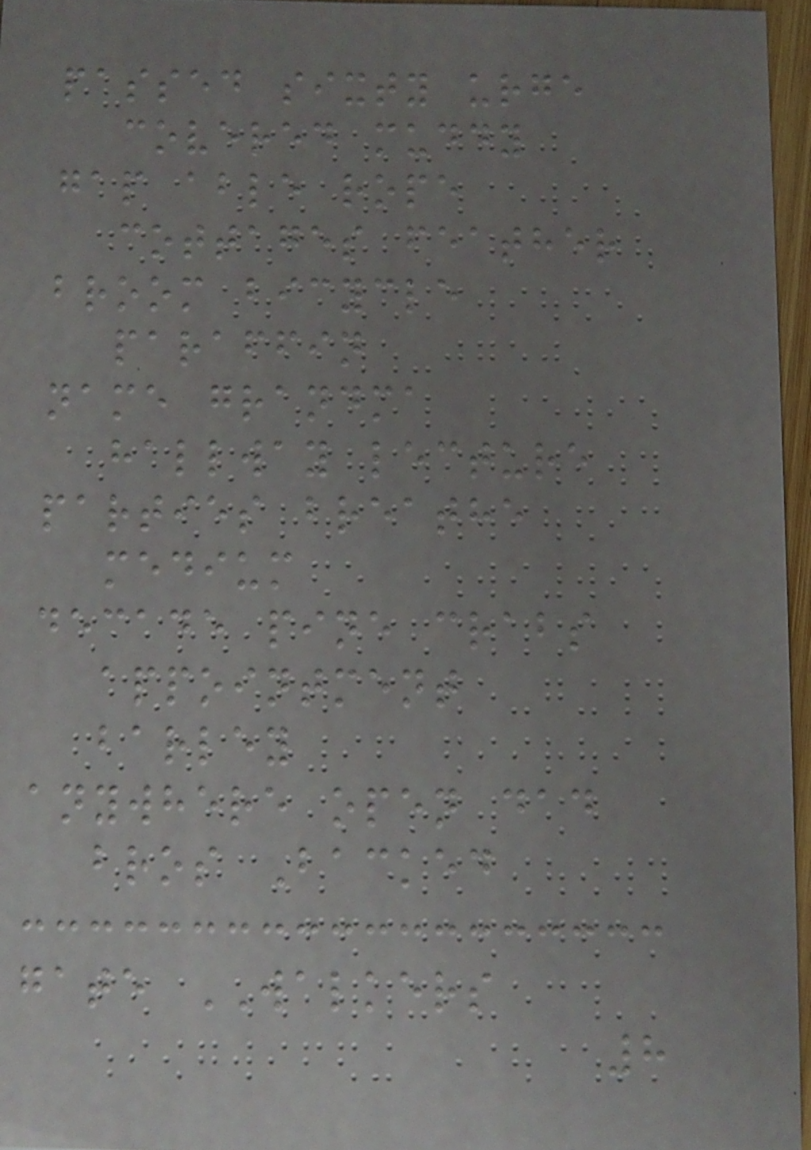passed sixty urge
covered muddy
gap able rope
cottages feather
broom bicycle
paraffin
name grandma
hallway lecture
parties breathe
medium
decade pine crabs
appointment
barley
anywhere open dad
bros Backed
gate WALKERS
8
